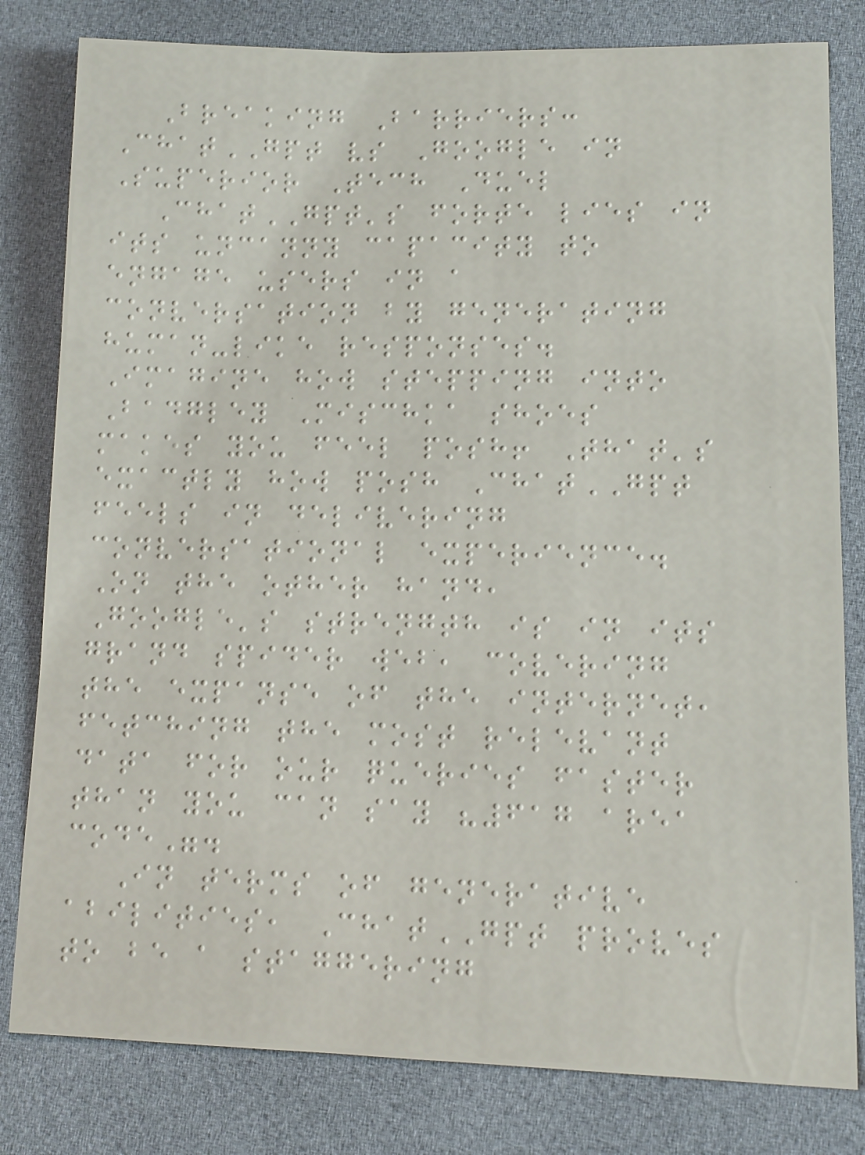Breaking Barriers:
ChatGPT vs Google in
Superior Tech Duel
ChatGPT's forte lies in
its uncanny capacity to
engage users in a
conversation by generating
human-like responses.
Imagine how stepping into
Badgley Mischka shoes
makes you feel posh! That's
exactly how posh ChatGPT
feels in delivering
conversational experience.
On the other hand,
Google's strength is in its
grand spider web, covering
the expanse of the internet,
fetching the most relevant
data for our queries faster
than you can say "617 area
code".
In terms of generative
abilities, ChatGPT proves
to be a staggering
